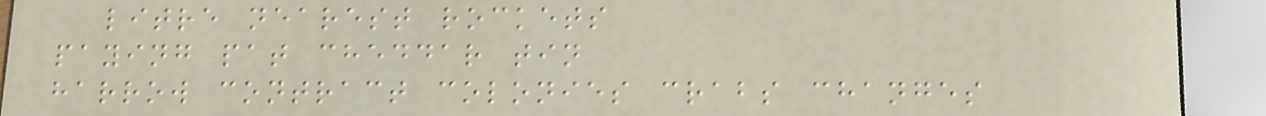litre nearest rockets
paying pat cheddar tin
harrow contract colonies crabs changes
